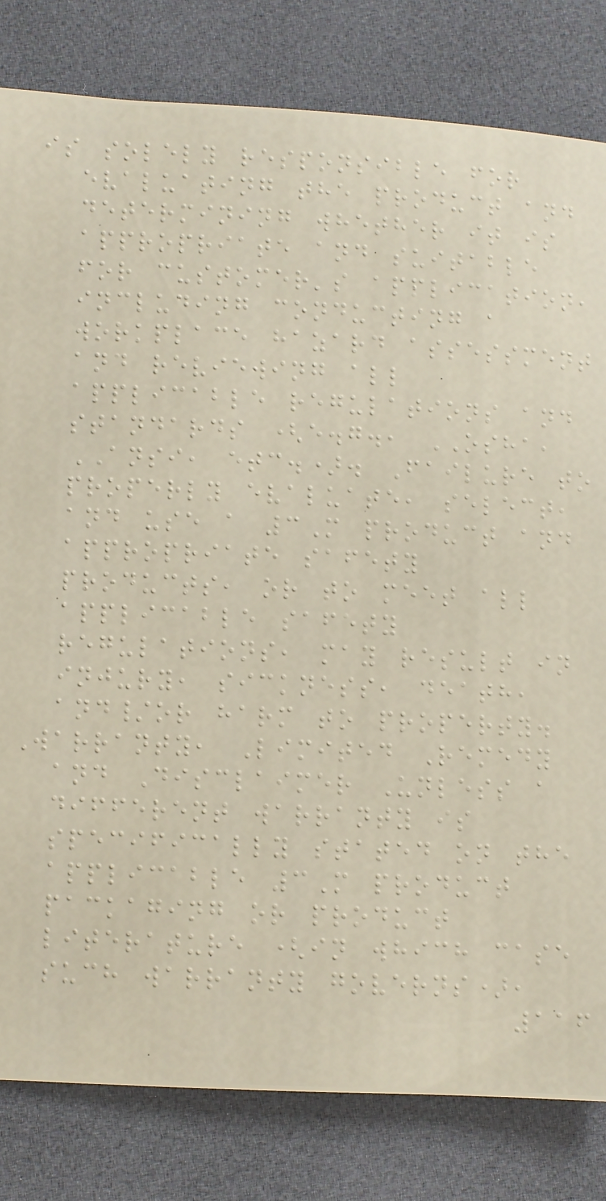is solely responsible for
evaluating the product and
determining whether it is
appropriate and suitable
for customer's application,
including conducting a
workplace hazard assessment
and reviewing all
applicable regulations and
standards (e.g., OSHA,
ANSI, etc.). Failure to
properly evaluate, select,
and use a 3M product and
appropriate safety
products, or to meet all
applicable safety
regulations, may result in
injury, sickness, death,
and/or harm to property.
Warranty, Limited Remedy
and Disclaimer Unless a
different warranty is
specifically stated on the
applicable 3M product
packaging or product
literature (in which case
such warranty governs),
116
